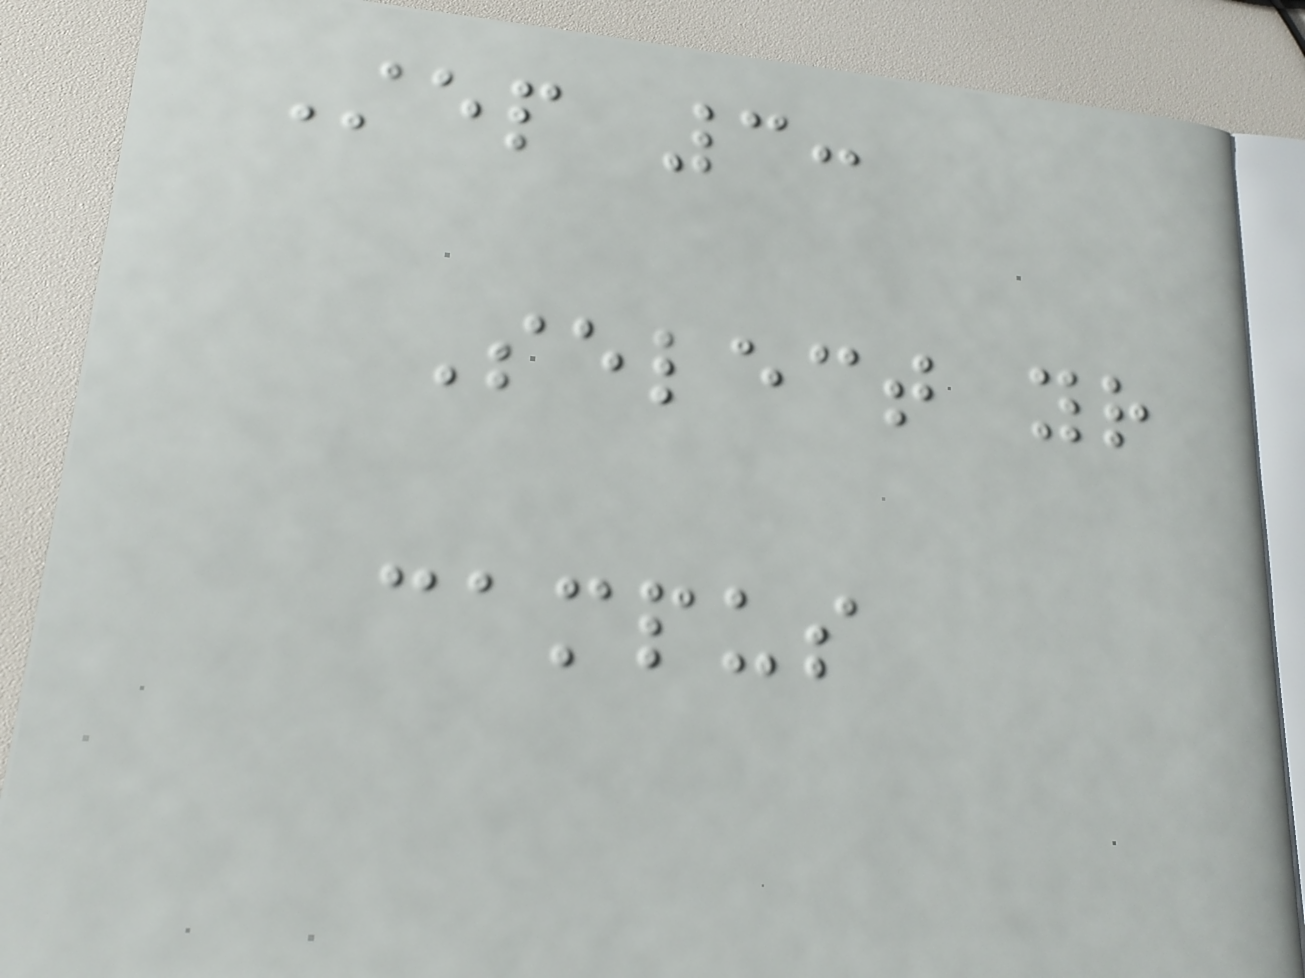Step 3:
Select your
campus
